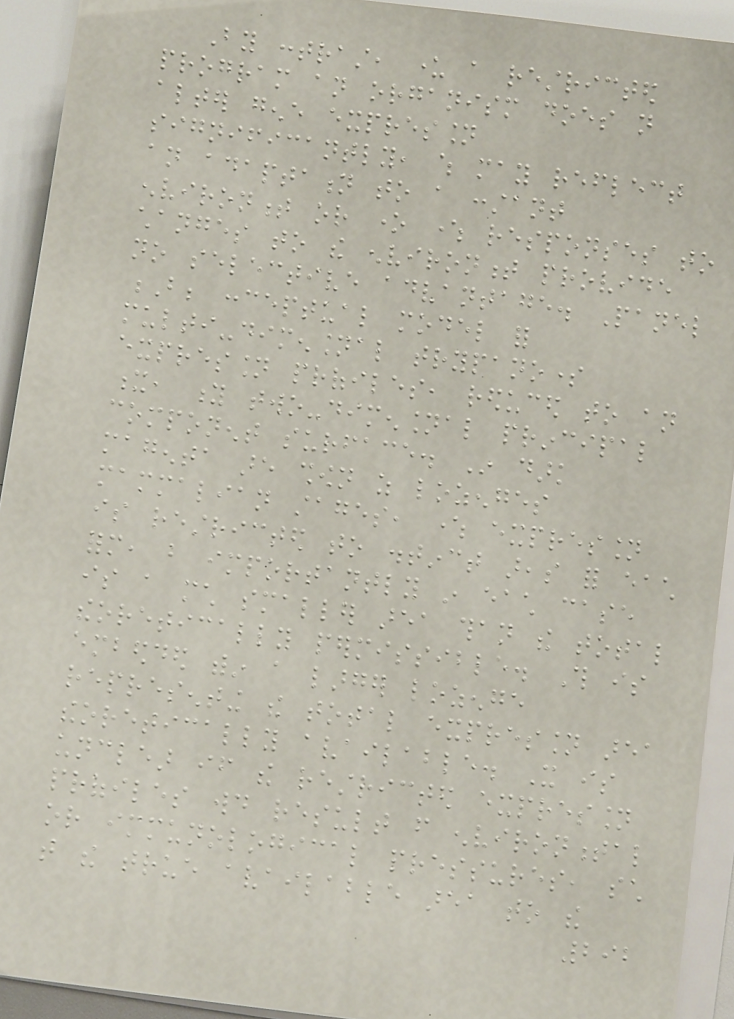By contrast, under a restricted
program an organism does not
alter gene expression
significantly, which may reflect
an adaptation to a constant
environment or one where responses to
changes to the environment provide
no selective advantage. Panel
B; conceptual model for
multi-dimensional trypanosome
expression profiles, reduced to an
x, y two-dimensional principal
component surface. In dark
magenta are shown as lozenges
mammalian stages, where expression
is restricted to distinct areas for each
form, but importantly in each case
is a much smaller area than the total
theoretically permissible. This is
embedded within a larger lozenge
representing the total expression area
theoretically available. It is
unclear if the restricted expression
profiles would result from environmental
or immunological pressures, such
that the true available area to the
292
